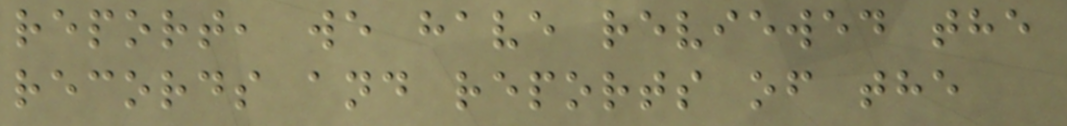report, we have reviewed the
records and reports of the
